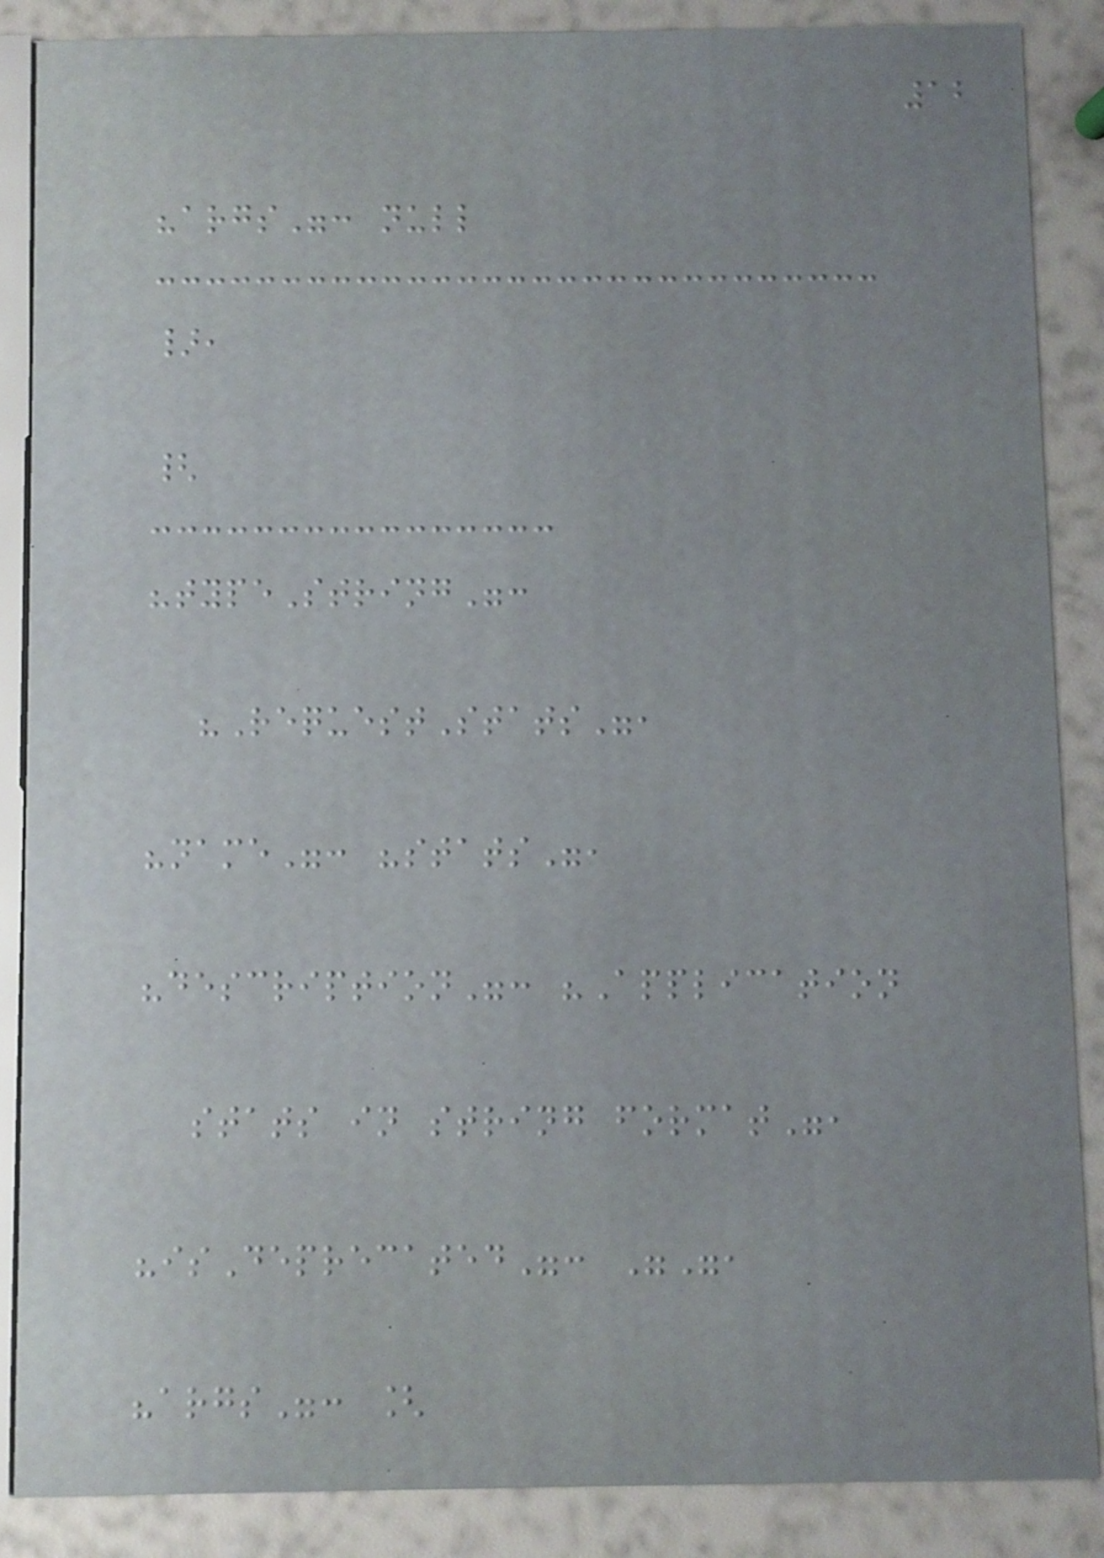12
"args": null
},
{
"typeString":
"RequestStats",
"name": "stats",
"description": "Application
stats in string format",
"isDeprecated": "",
"args": [
